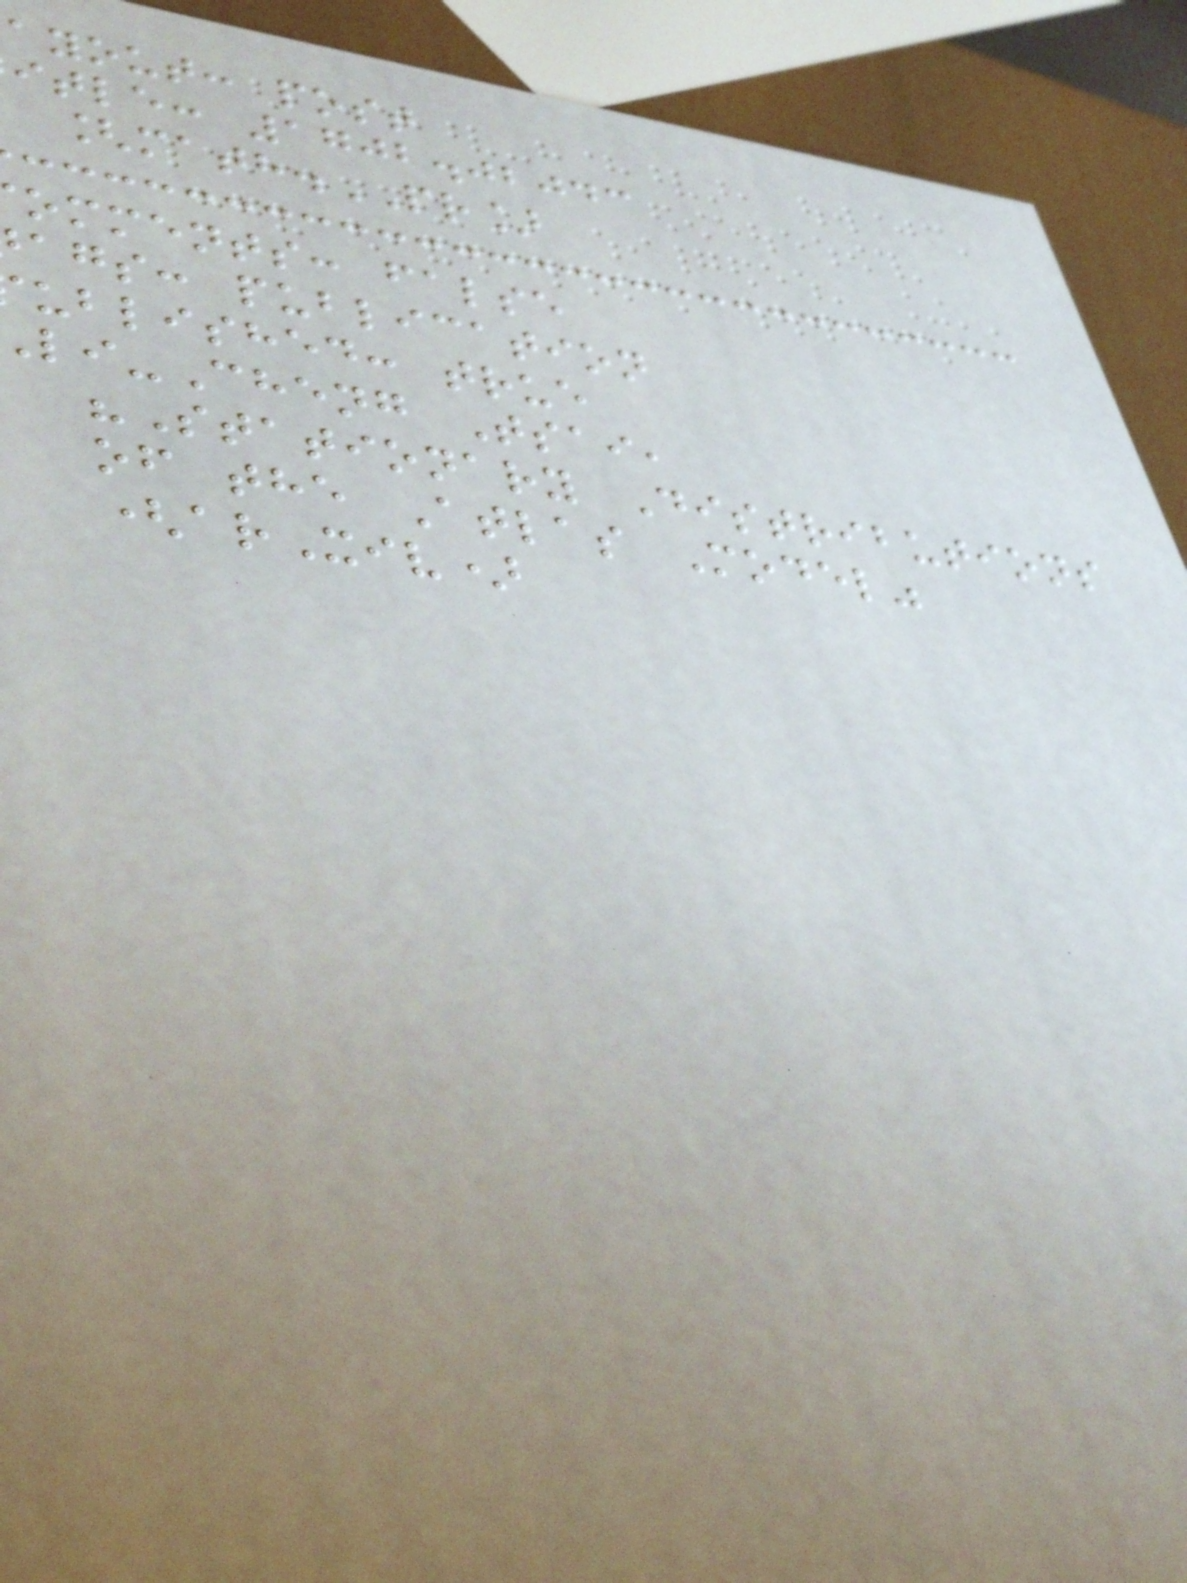ayout: post
itle: 1702.02043
[math.PR]
omments: false
ags: publication
ublished: true
i-Cheng Tsai,
"Stationary Distributions
of the Atlas Model"
(arXiv)
